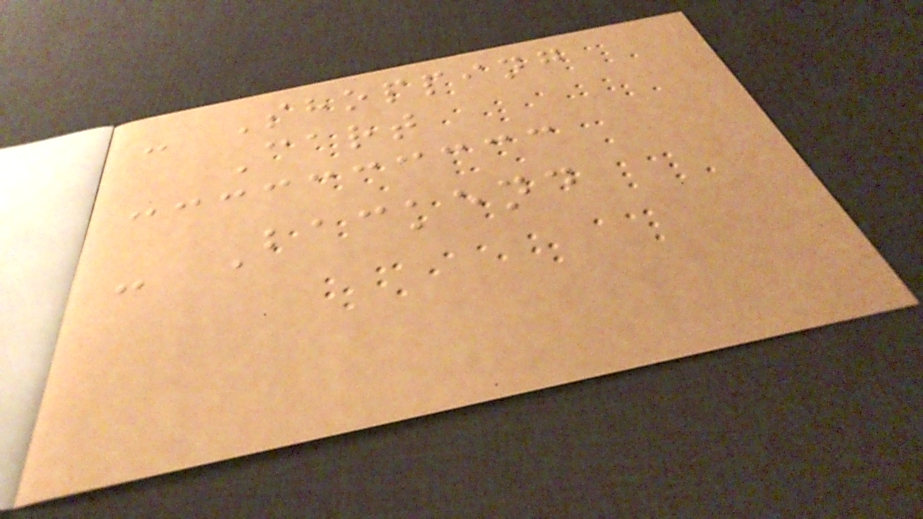- Shopping
Cart
- Backend
